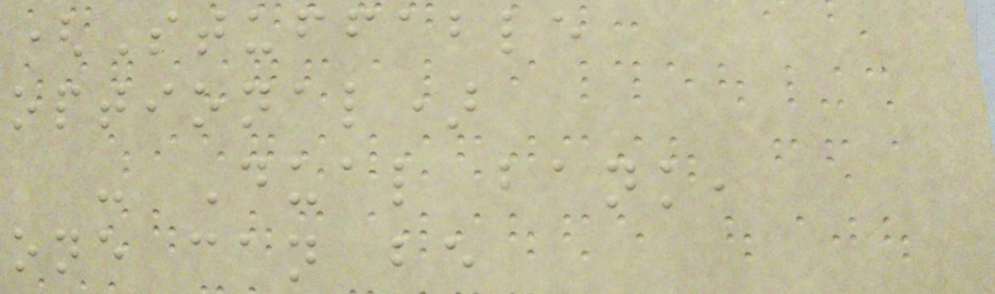(Stuffable
optional)
- Dual bank,
one can be
